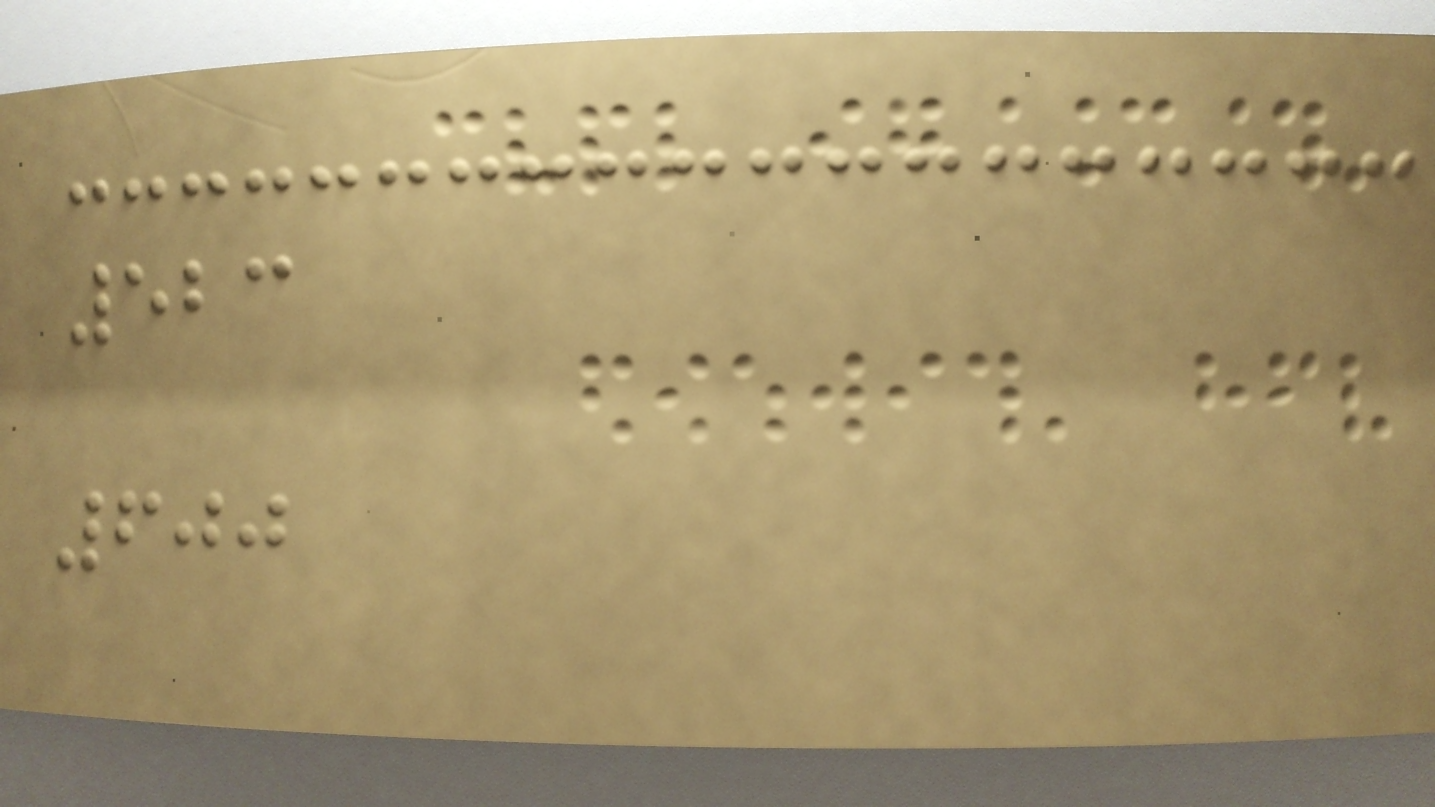523
600
